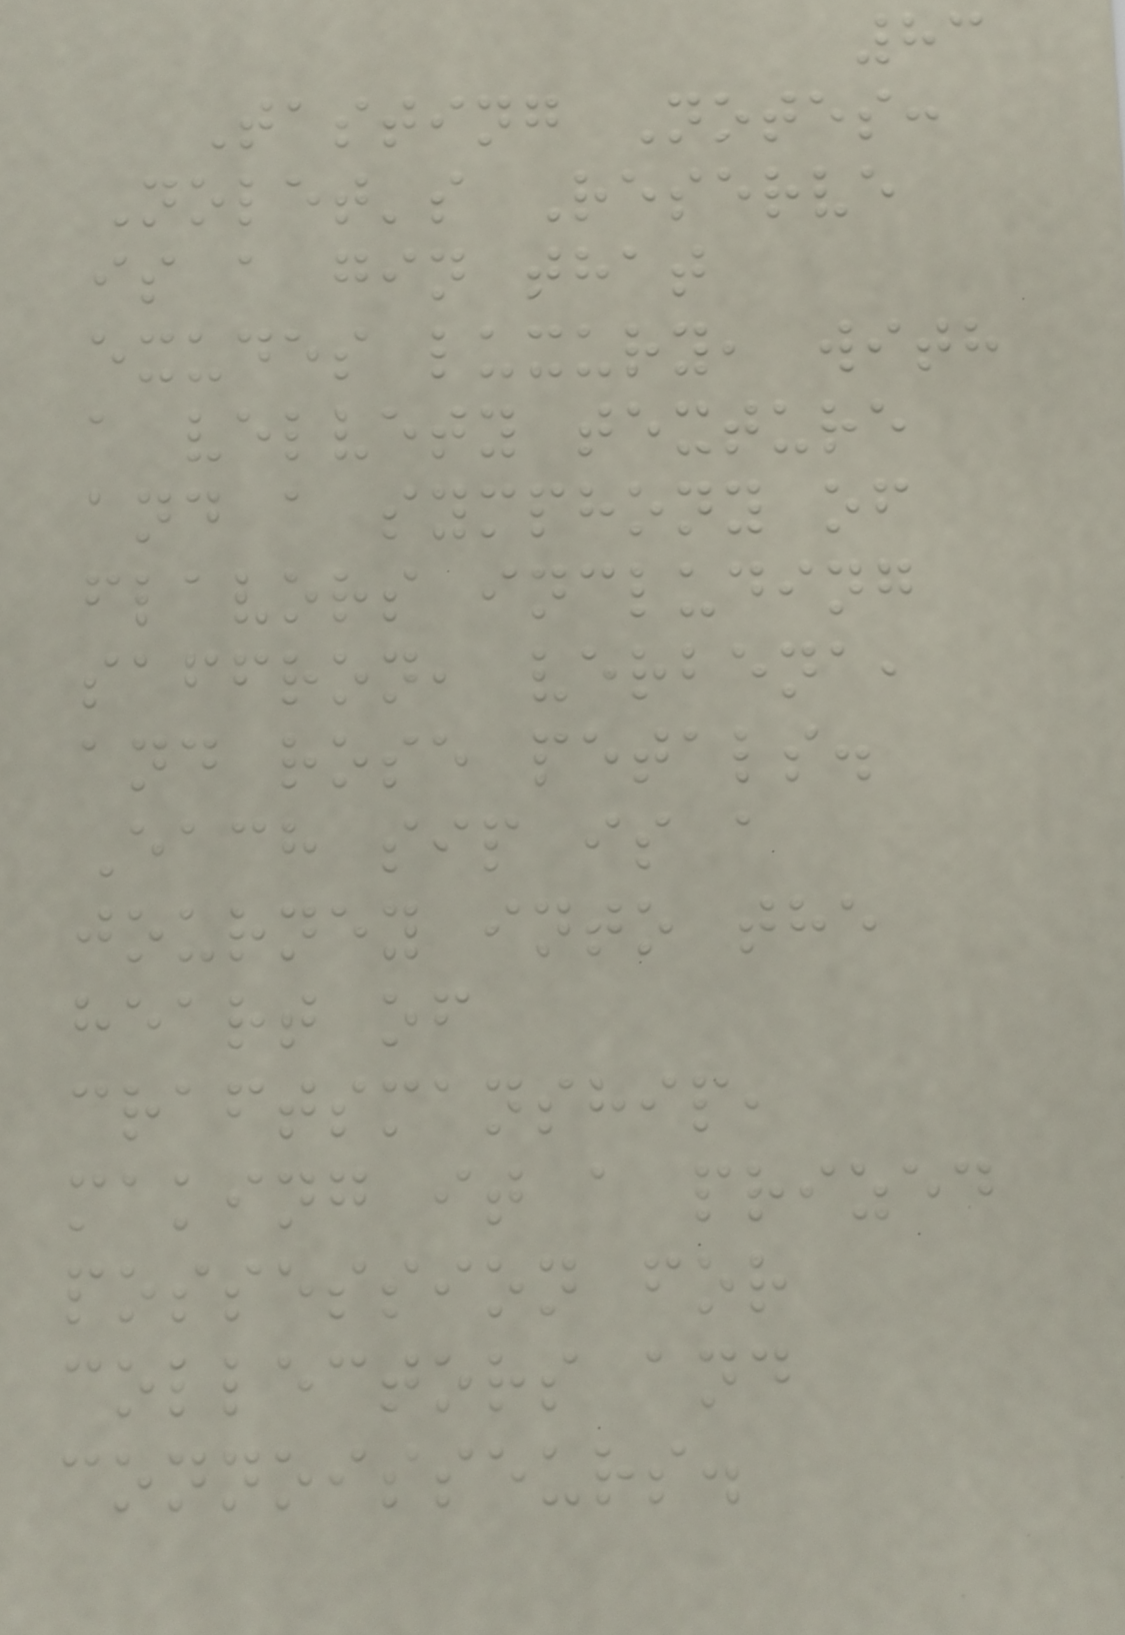83
Tasting Notes:
Nolet's Reserve
is a gin that
exudes luxury, with
a velvety texture
and a symphony of
flavors including
saffron, verbena,
and rose petals.
Each sip is a
journey into the
heart of
craftsmanship,
making it a prized
possession for
collectors and
connoisseurs.
